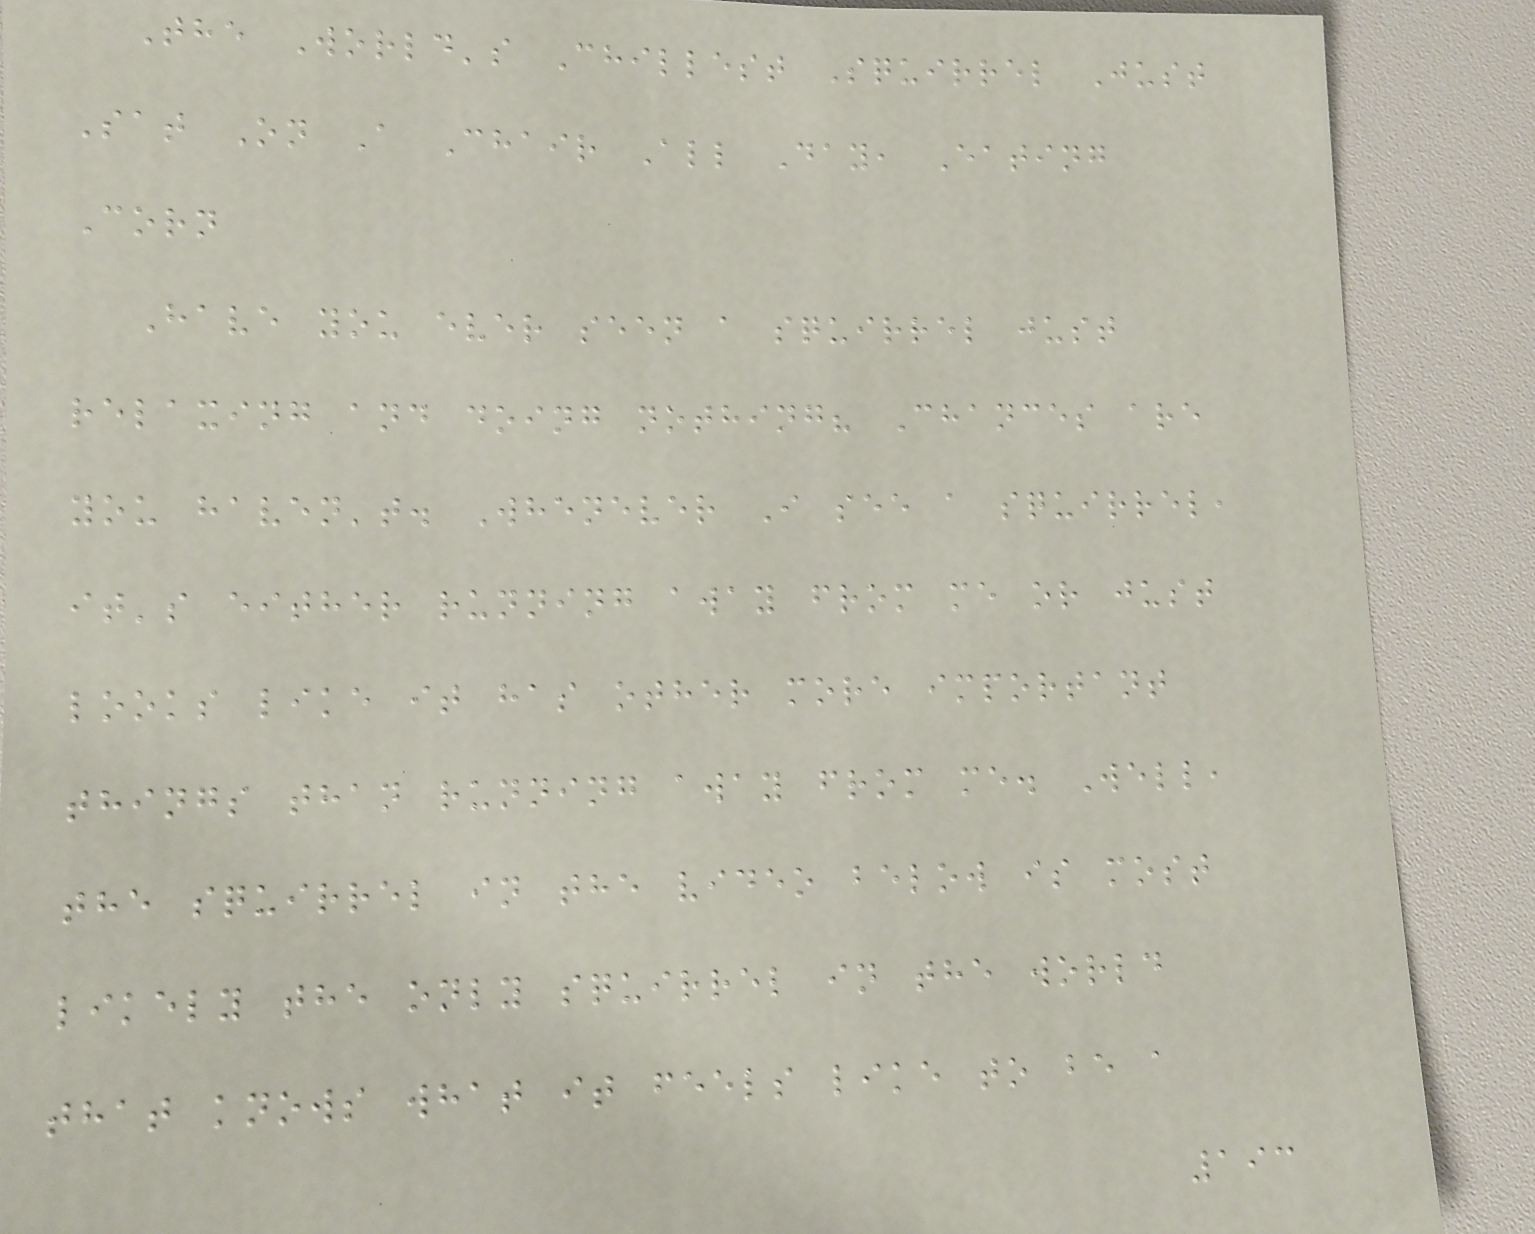The World's Chillest Squirrel Just
Sat On A Chair All Day, Eating
Corn
Have you ever seen a squirrel just
relaxing and doing nothing? Chances are
you haven't. Whenever I see a squirrel,
it's either running away from me or just
looks like it has other more important
things than running away from me. Well,
the squirrel in the video below is most
likely the only squirrel in the world
that knows what it feels like to be a
193
